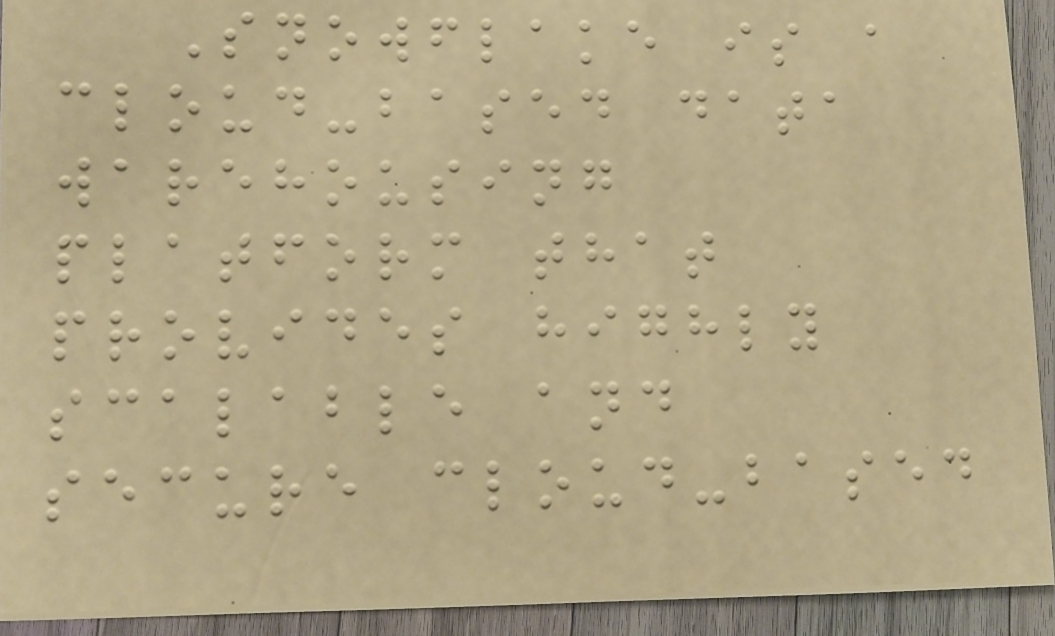Snowflake is a
cloud-based data
warehousing
platform that
provides highly
scalable and
secure cloud-based
